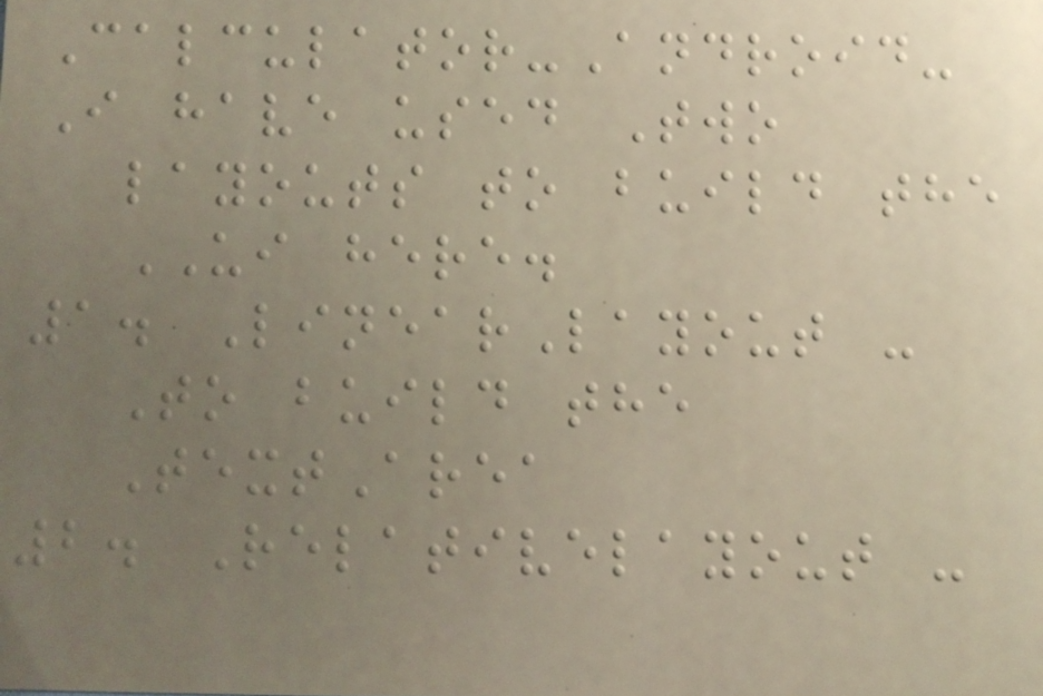Calculator-Android-
I have used Two
layouts to build the
UI here.
1. LinearLayout -
To build the
TextArea
2. Relativelayout -
